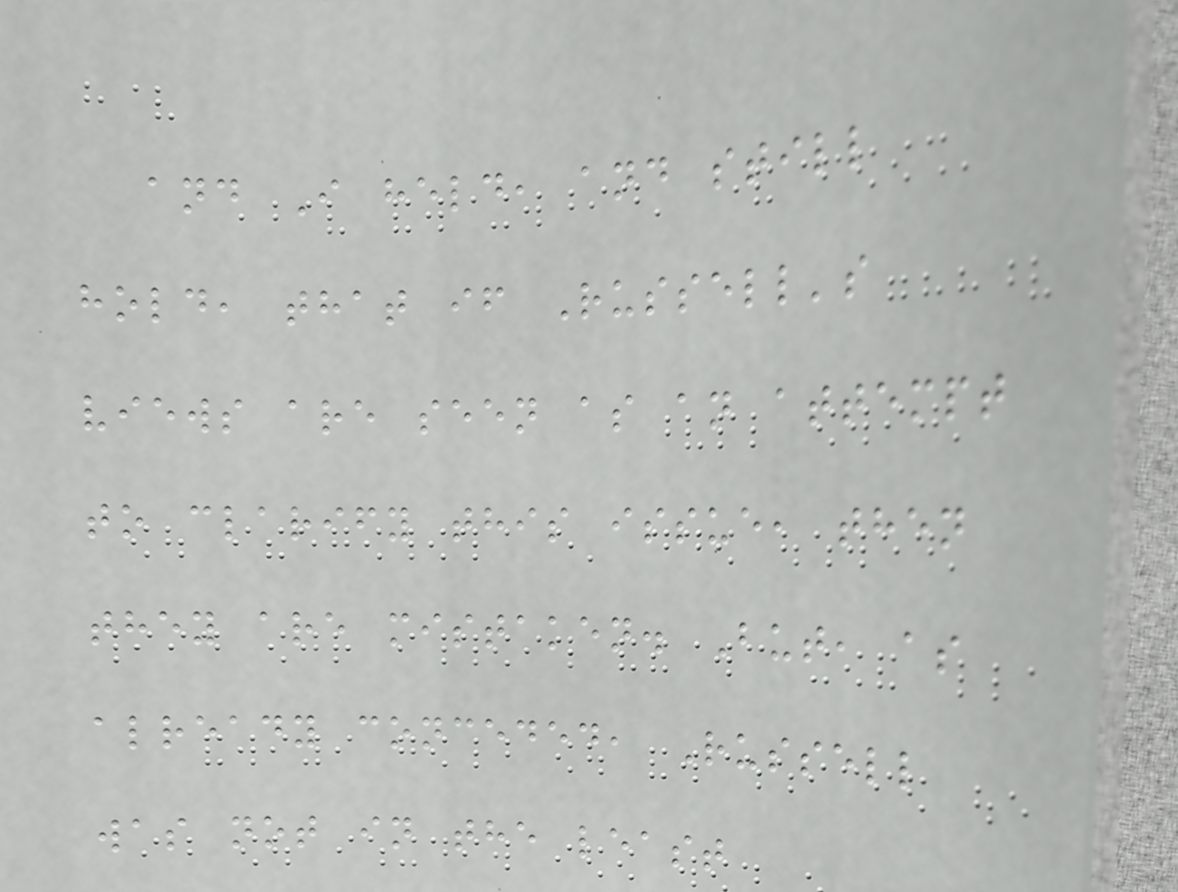and I held, and still
hold, that if Russell's
views are seen as an attempt
to clarify this issue, then
they are mistaken. But, as
already conceded, Russell
was not in the least
